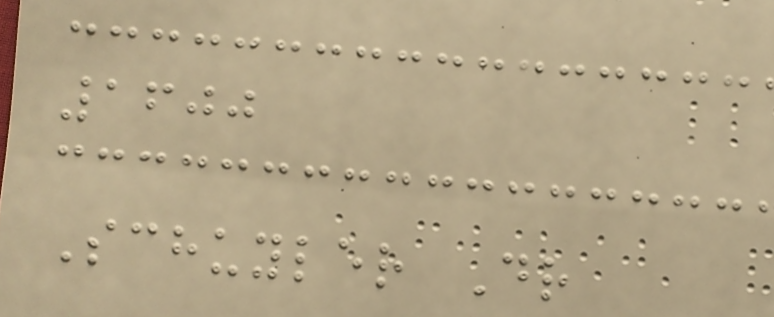1600
Schuyler Dr
